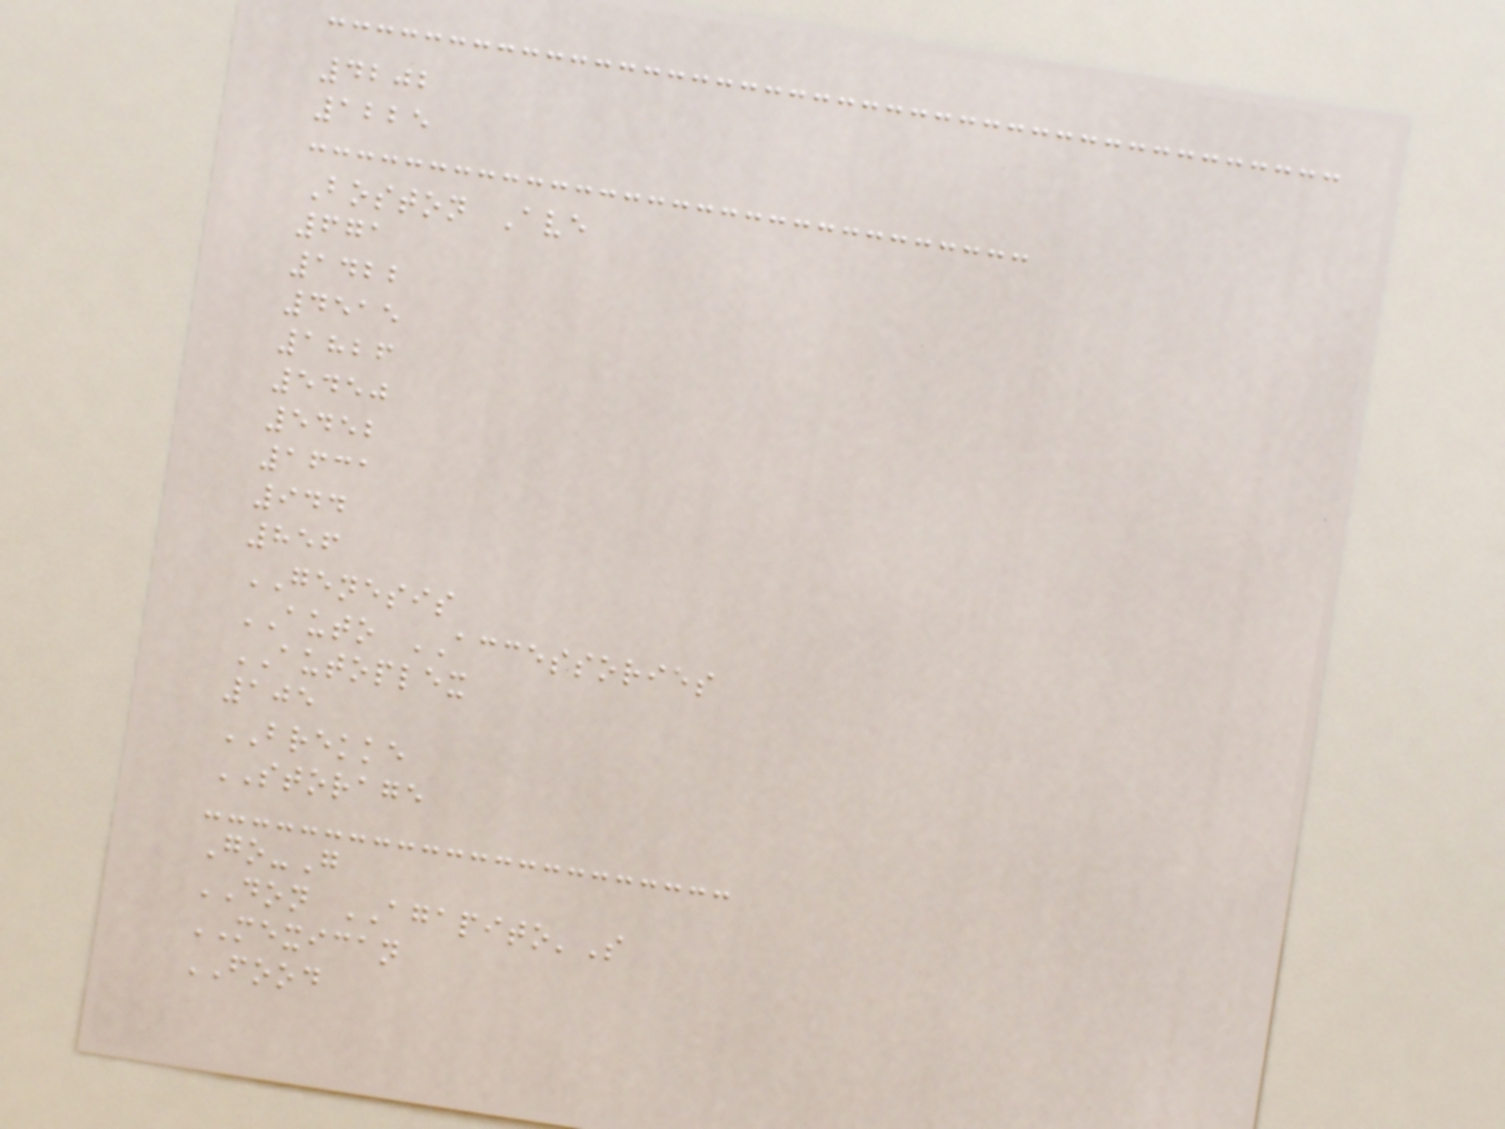4202
1225
Boston Ave
671
1422
4515
1826
5450
5452
1631
944
856
GENESIS
AUTO ACCESSORIES
AUTOPLEX
105
BREKKE
STORAGE
Go-G
DON AGAPITO'S
MEXICAN
FOOD
